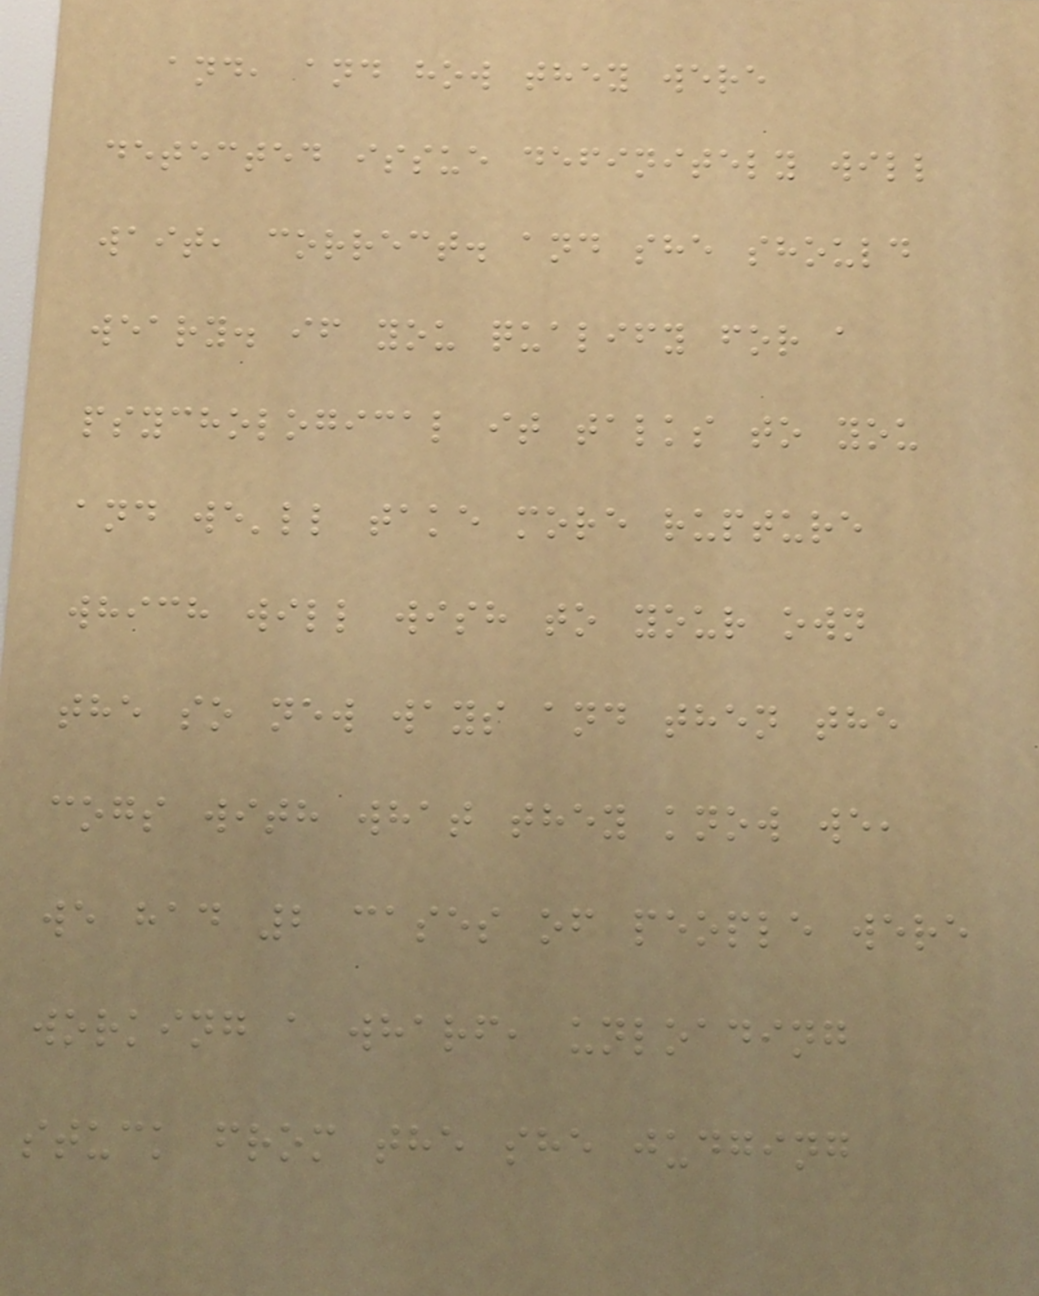and, and how they were
detected issue definitely will
wait, correct. and she should
weary. if you qualify for a
psychological it talks to you
and we'll take more rupture
which will wish to your own
the so new ways and then the
cogs with what they know we,
we had 2 cases of people were
working a wharf, unloading
stuck from the she judging
